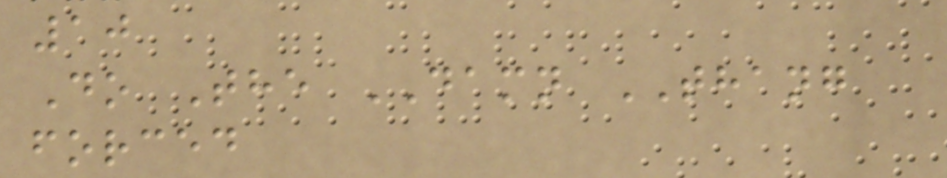10
Do The DAMN THANG
forced
